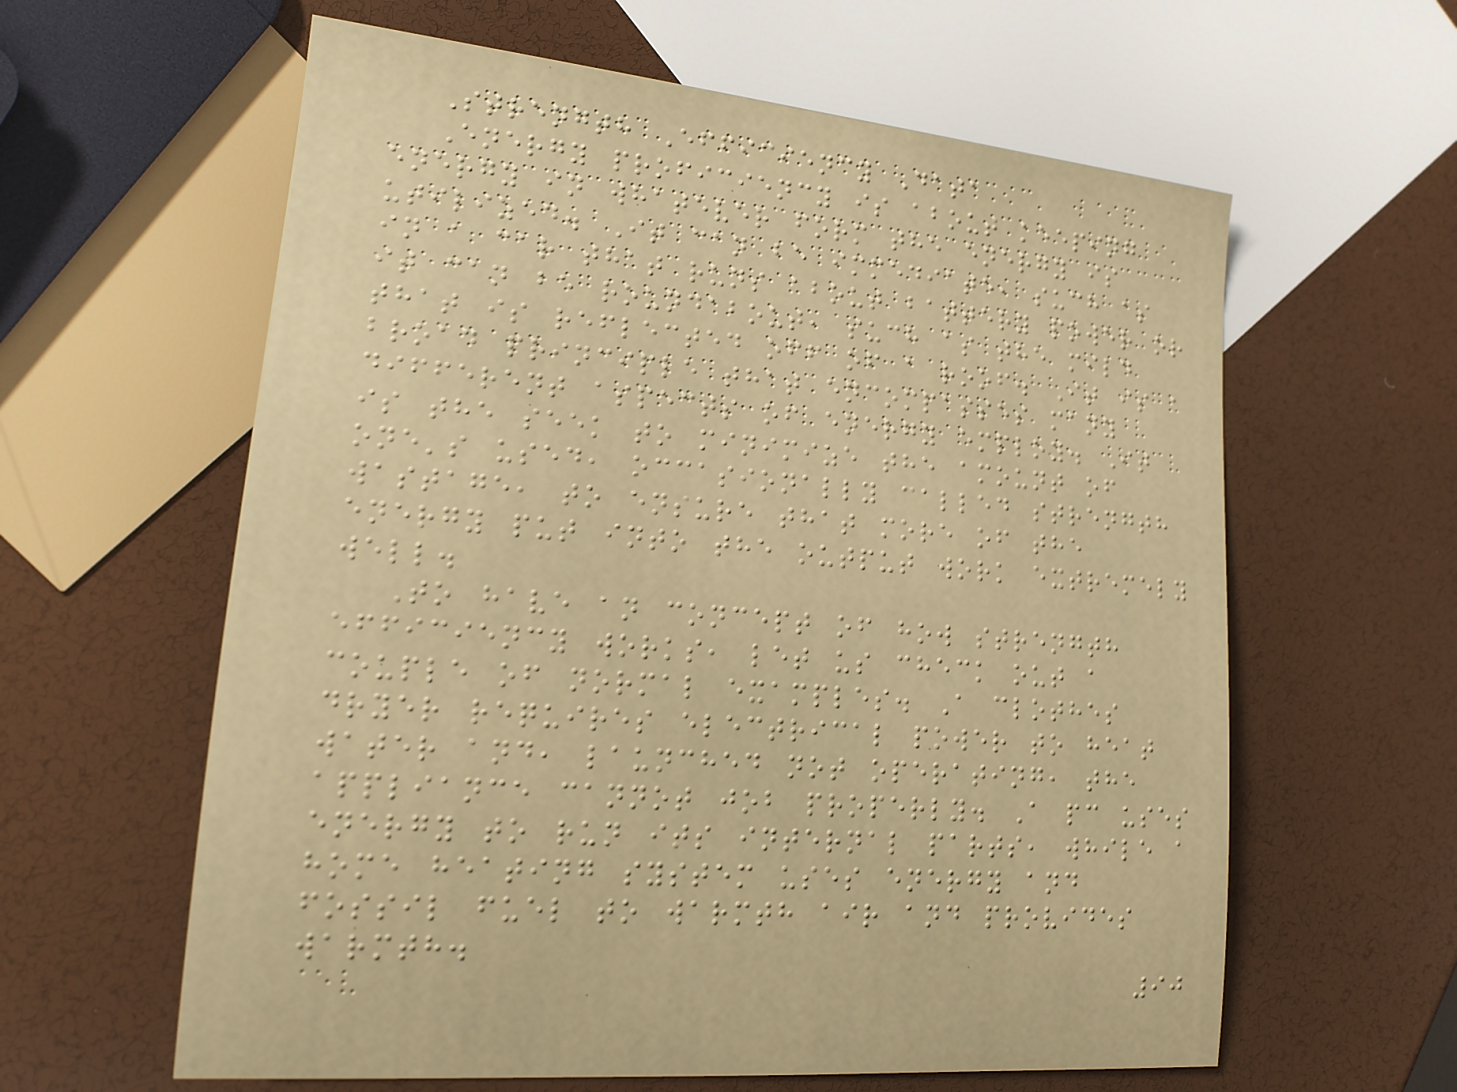Strength Efficiency Data
Energy proficiency is about keeping
energy in whatever form the energy is
utilized. It can be immediate, such as
in a car that runs about battery power or
it can be roundabout, such as the mild
that is reflected off of a roof. It is a
broad principle that encompasses many
different aspects of energy employ. It
is the seek to minimize the amount of
one's used, occasionally called strength
wastage, to ensure that more of the
energy put into the output work extremely
well.
To have an concept of how strength
efficiency works, let us check out a
couple of normal examples. A clothes
dryer requires electrical power to heat
water and, launched not operating, the
appliance cannot job properly. A pc uses
energy to run its internal parts, while a
home heating system uses energy and
fossil fuel to warmth air and provides
warmth.
90
